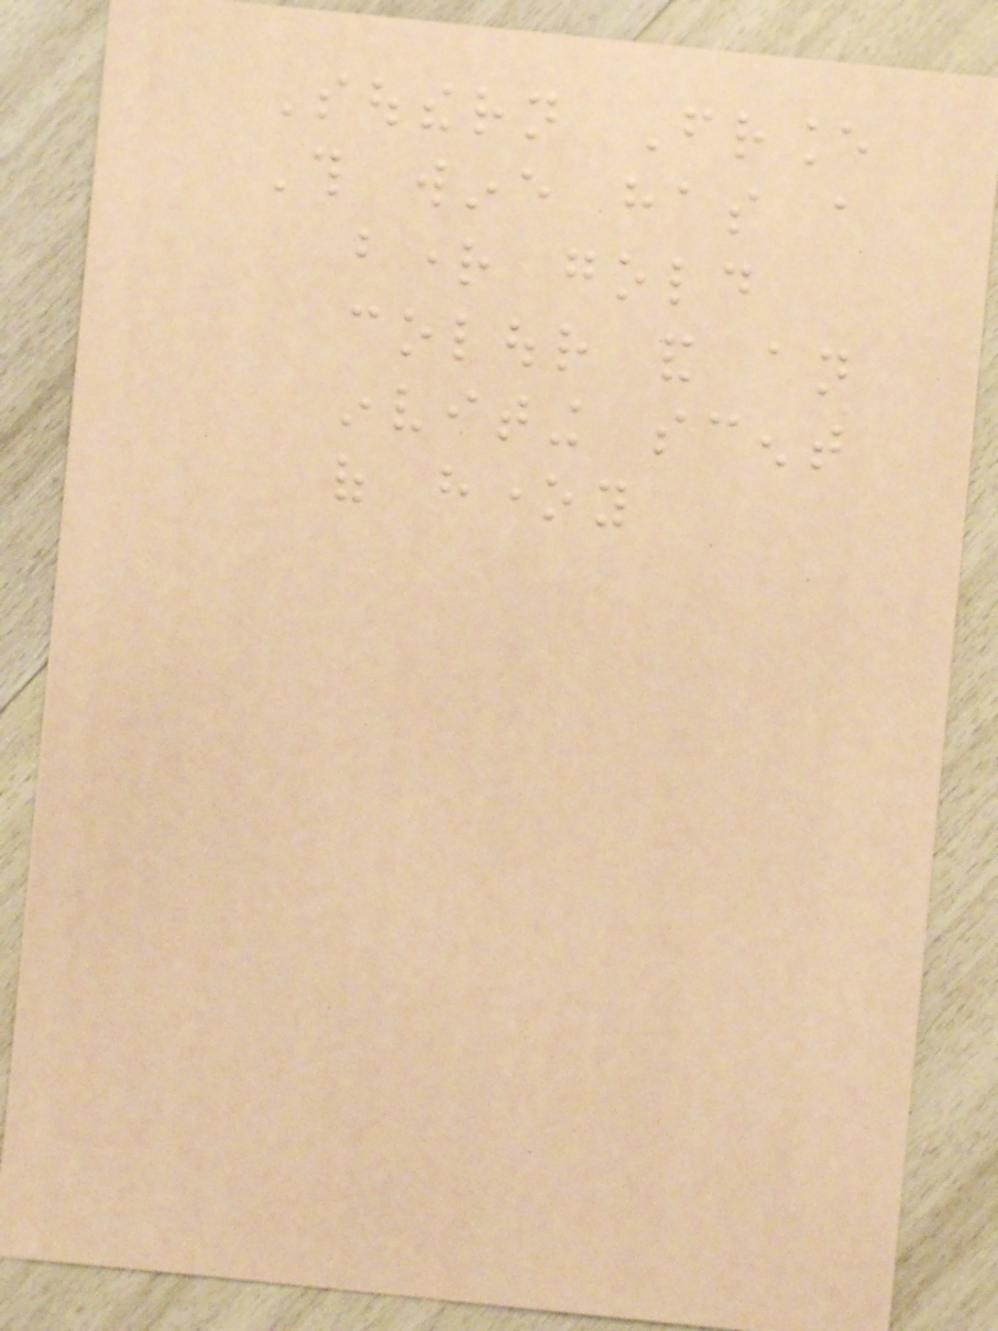Southern France
This wine has a
bright gold
colour and an
inviting scent
of honey
